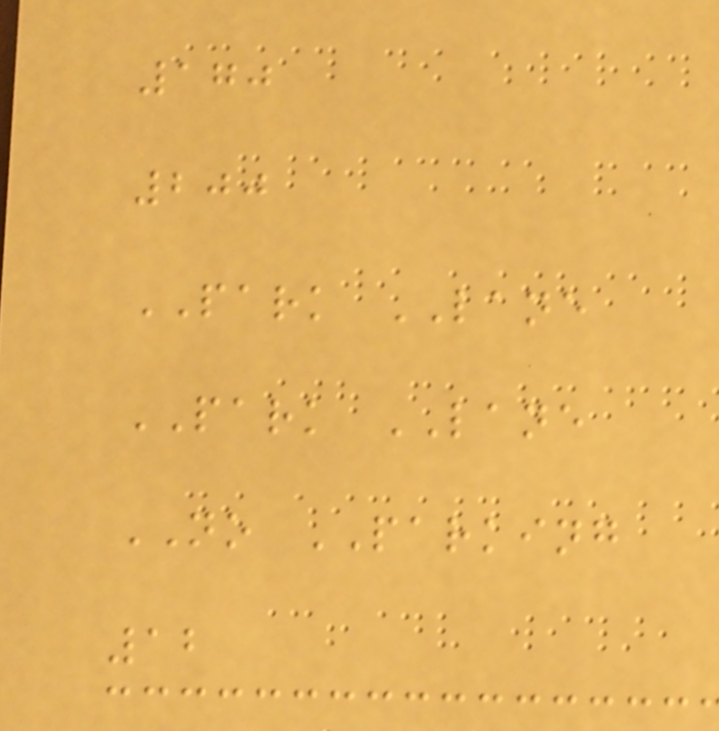170
200
PARK LANE
PARK LANE
NO PARKING
12
